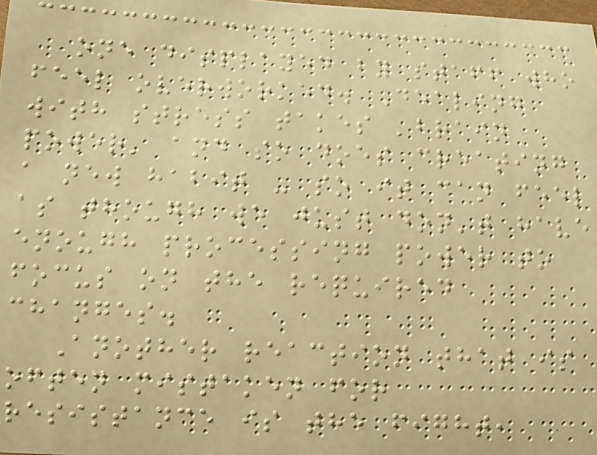one displayed by staff who
feel overworked. Dealing
with stress takes 'brain
power' and so does creating
a new habit - so it can feel
as though we just don't have
enough processing power to
focus on the required
changes.
Another reaction that is
often mistaken for
resistance is the fight,
